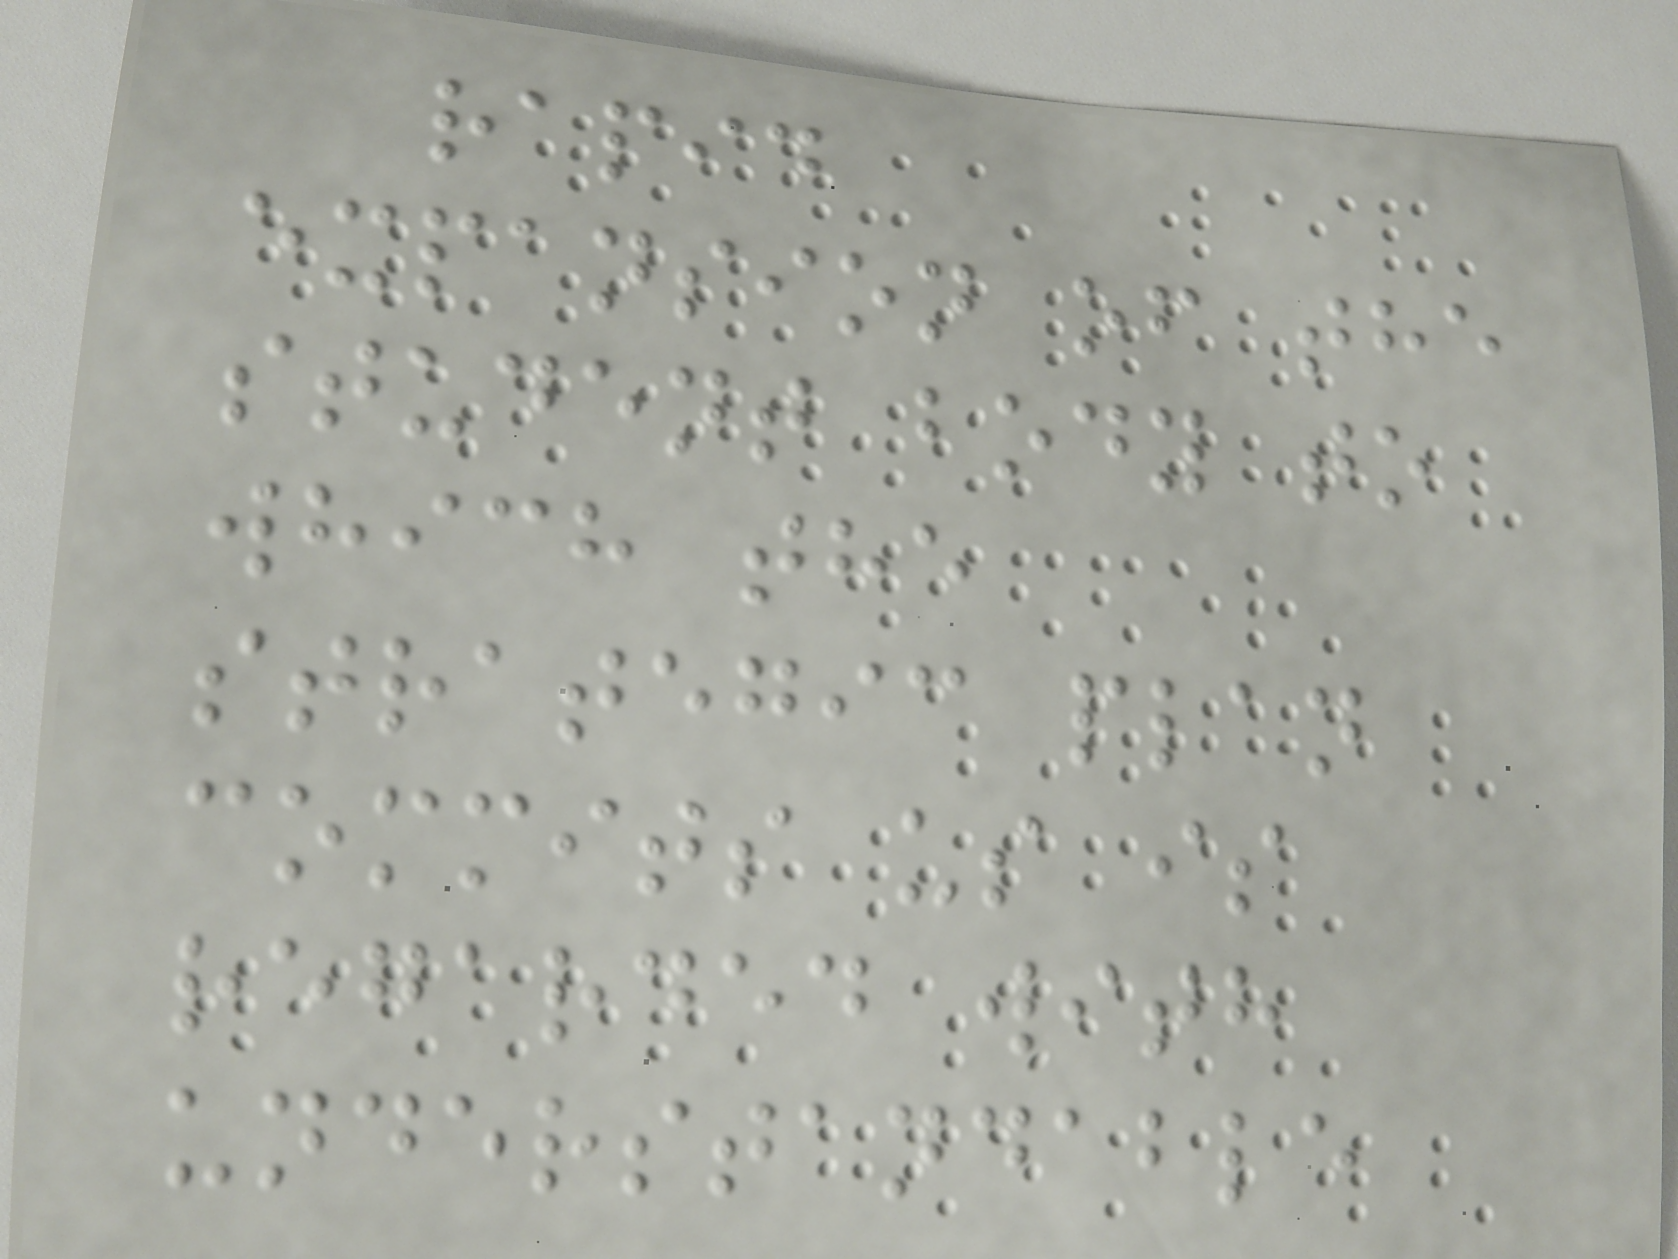rapid
expansion of the
student body to
which the
strategic plan
commits us is
regarded with
understandable
